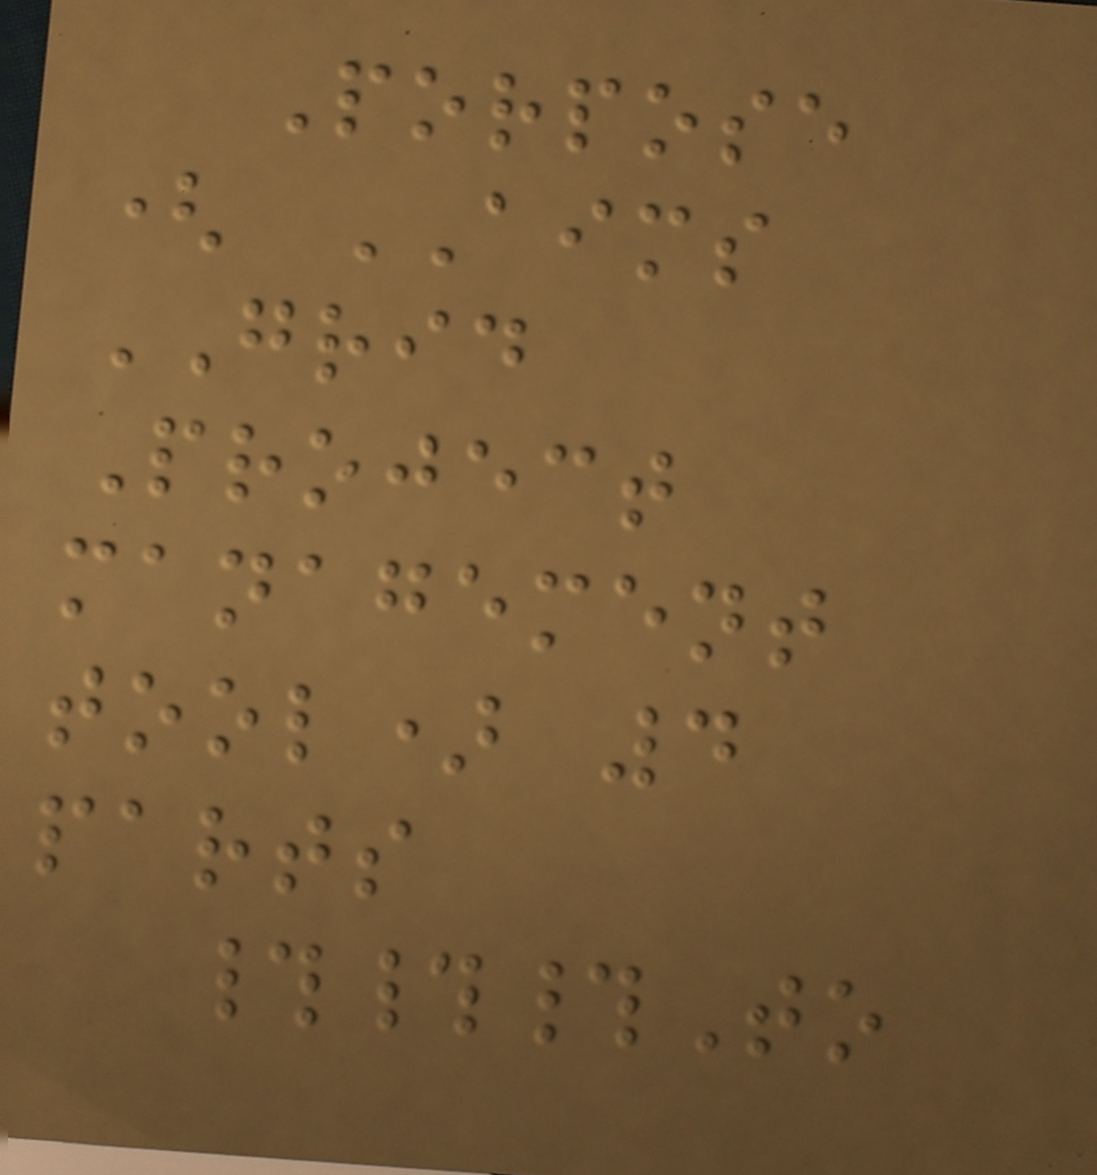Porpose
( AIMS
GRID
Project
management
tool) 4
parts
###To
